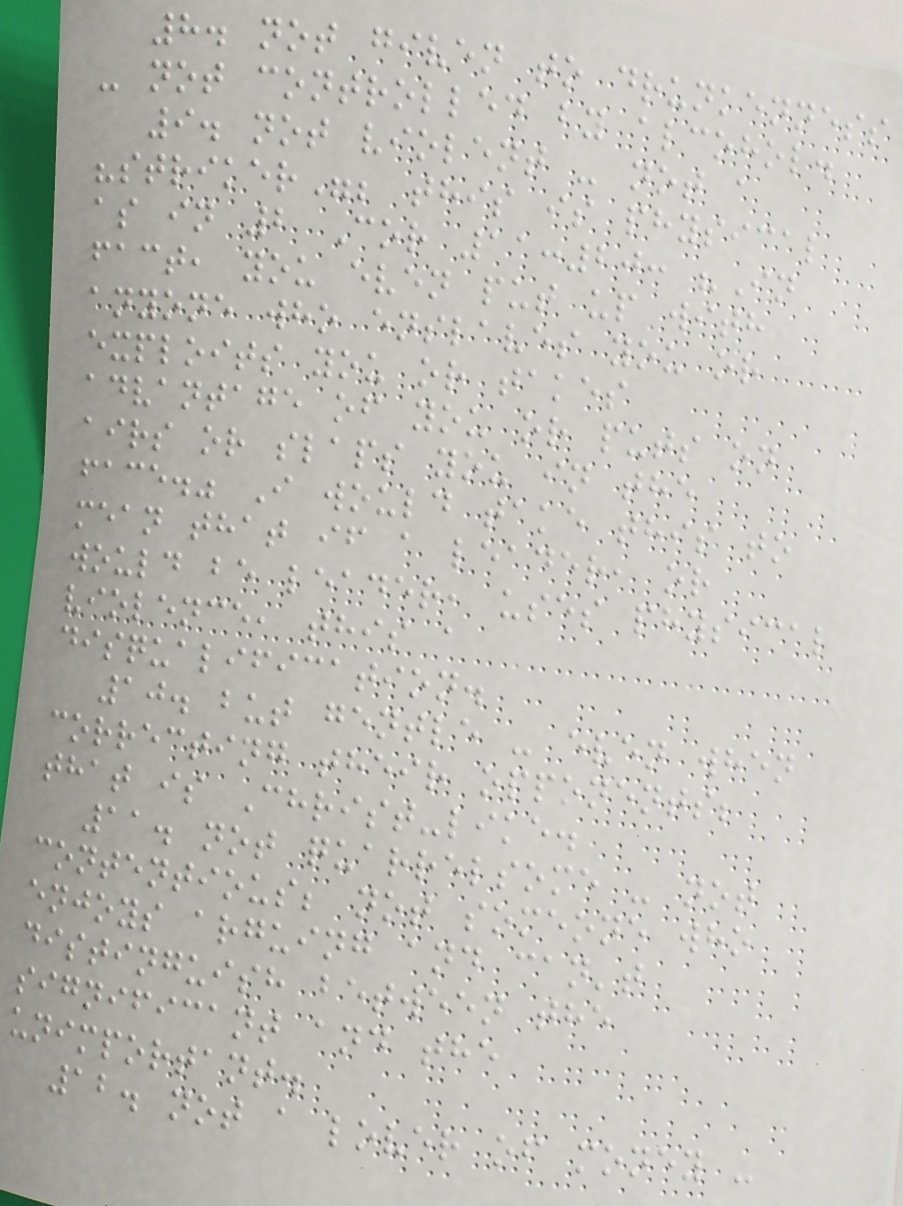8. not given to drunkenness
- not controlled by alcohol.
9. not violent - not a
"striker"; this is physical
as in 2 Cor 11:20: "In
fact, you even put up with
anyone who enslaves you or
exploits you or takes
advantage of you or puts on
airs or slaps you in the
face." I would take this to
mean that if a leader, or
would be leader, uses physical
violence, this a
disqualification.
10. but gentle - even when
correcting their opponents;
that is Christ-like.
11. not quarrelsome - not
contentious; not someone who
enjoys arguing and can't
distinguish between the
significant and the
unimportant.
12. not a lover of money -
